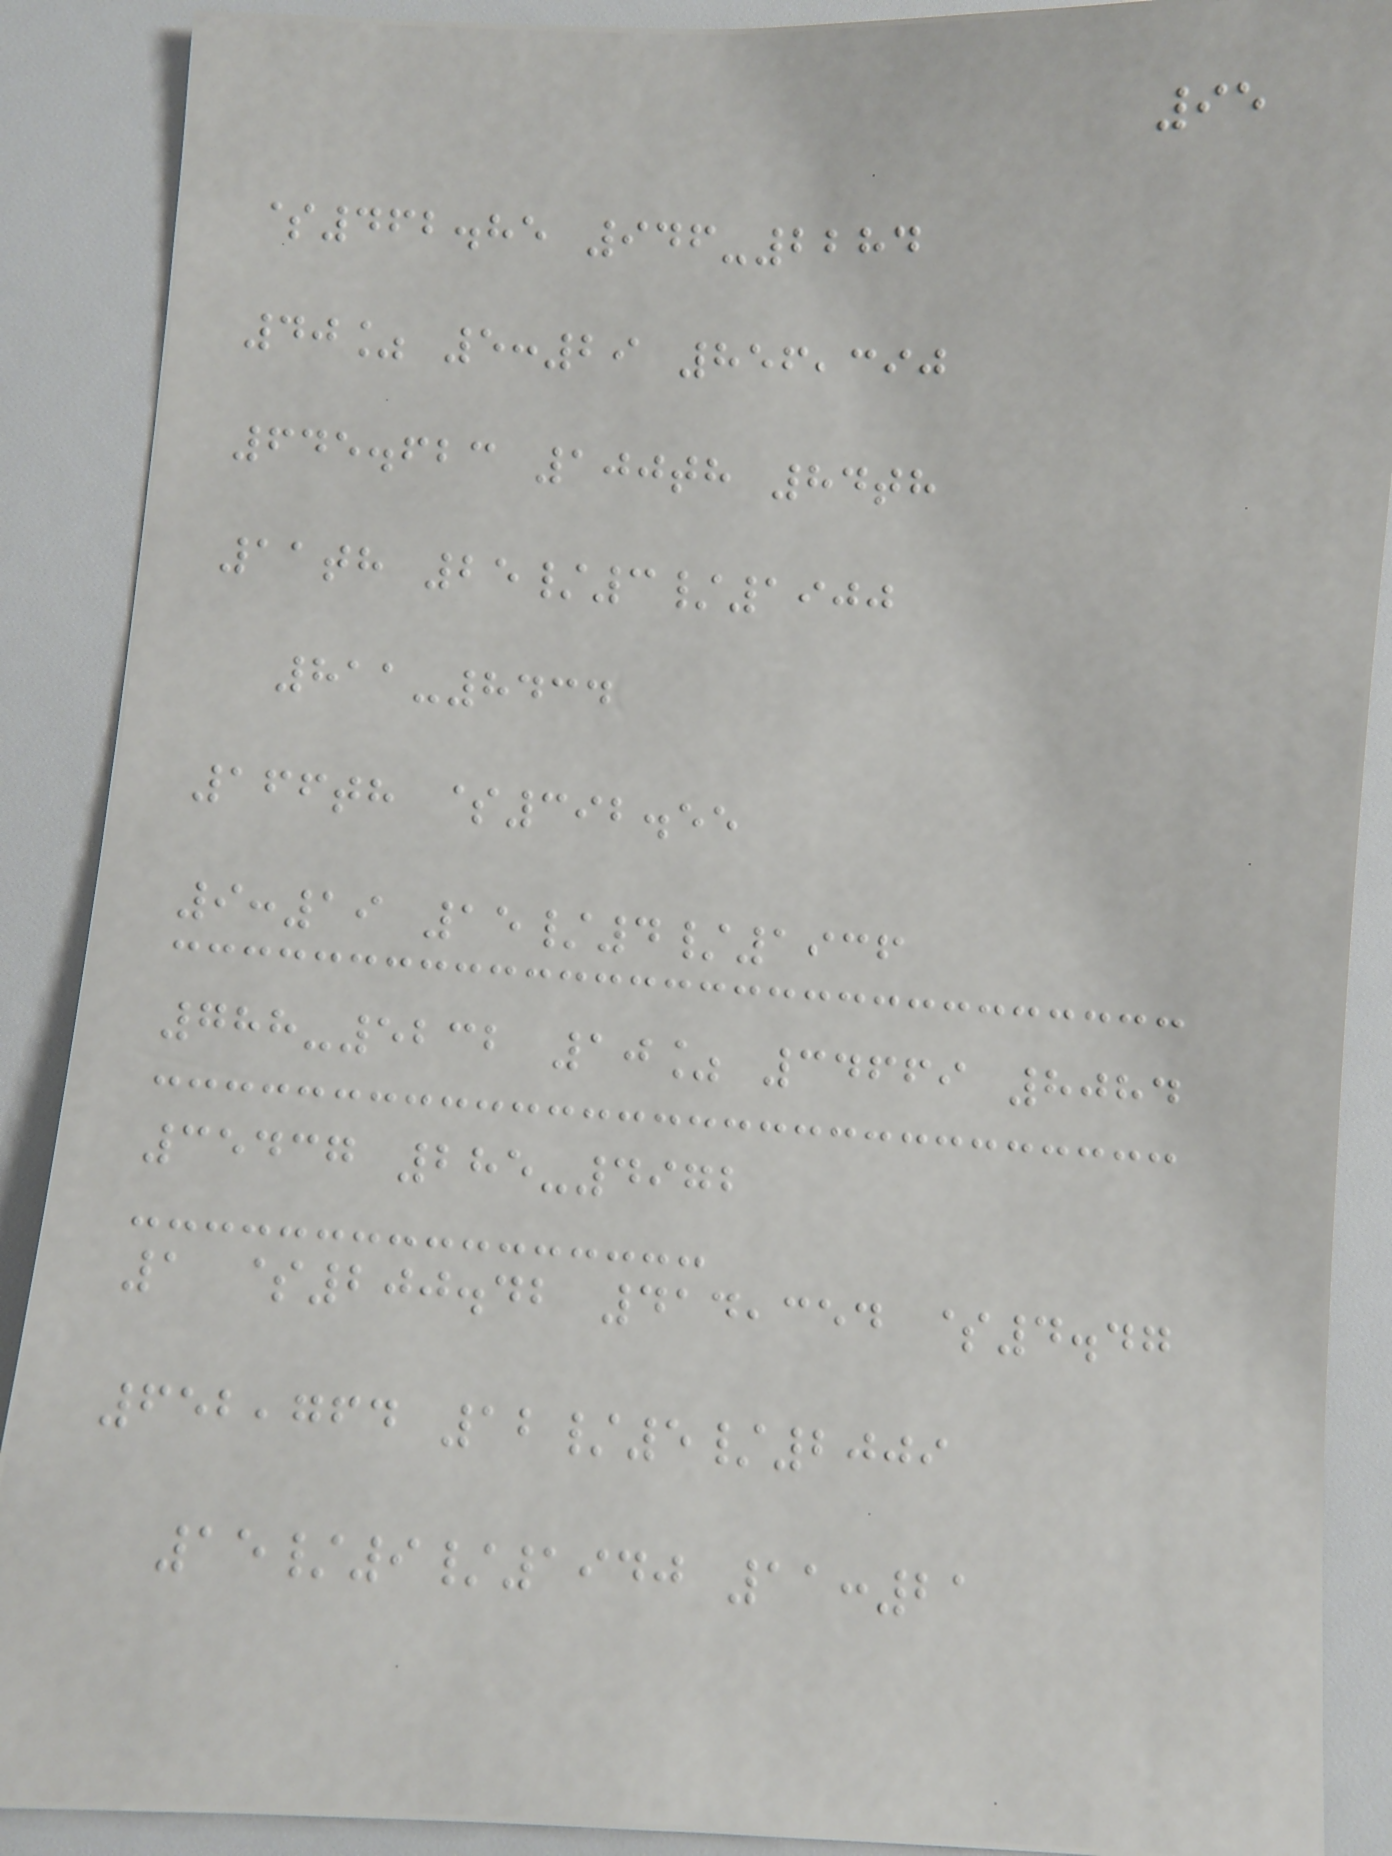95
$462.85 946-2284
40% 5:29 856,390
645.623 100th 84th
11th 25/3/1900
811-8434
166th $392.55
9:19 15/4/1936
788-5232 10% 34669 8084
35437 285-4972
1 $200.42 414,354 $4.47
652,764 12/5/2009
15/9/1940 11:21
